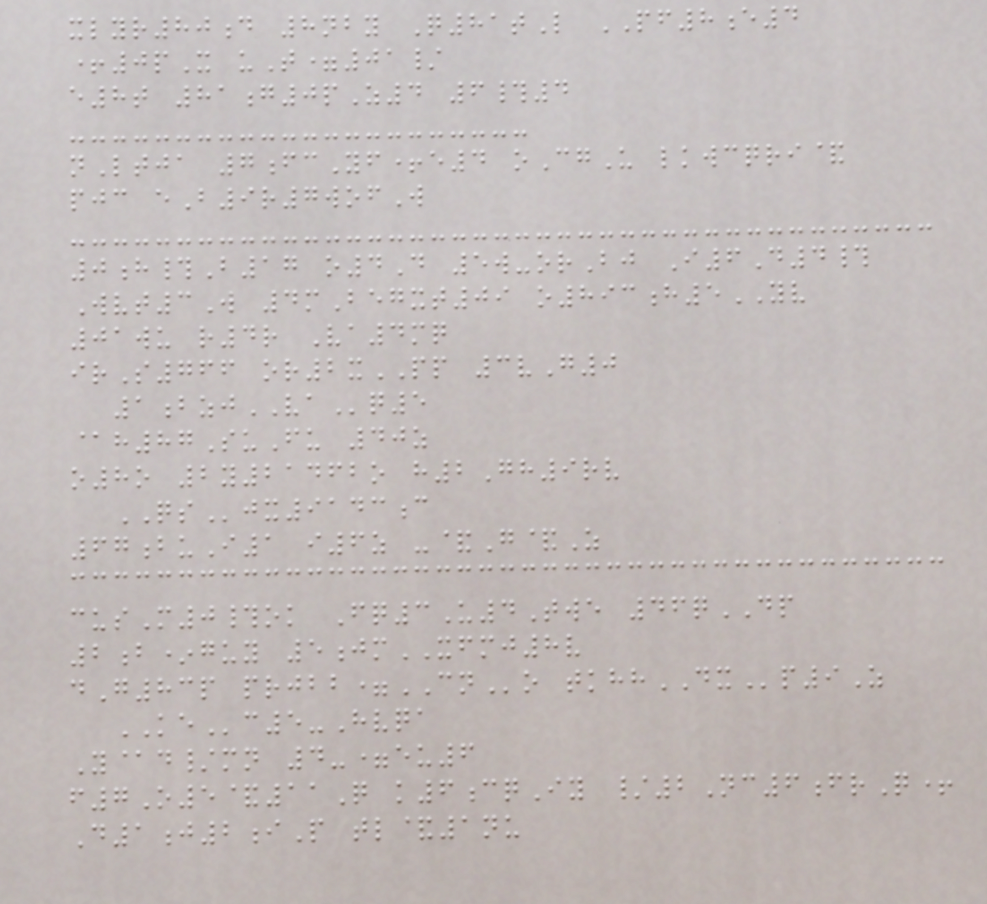xlyr80d 8nby Q81tL PF8e4
+0pX uT=01/
e8t 81g0pZ4 6#4
nLtja 7fcYf+e4 oCgU lkwcqri&
pjc eB9r7wofW
0h#B17 o4D 5w-orBj I6D4#
Wvt3W 4mBegxt09 o893h5YV
01wu r4r Va4mq
irS766 or2xPP 3vG0
1bzjVAq5
@h87SuFu 40z
o8o 2y21462o h2Gh9rv
QSjx9143c
67buI1 i6z -&G&Z
cusM0#ok Fq3U4Twe 46qDP
2b*guy 5jmXFMJ8v
dG83p prjbb=CNo tkhhDXp9Z
KEc5-Hvqa
Y@d/mn 4-=eu6
f7O5&11Q k6cqIy /2Nc6frQ+
D1j2iP tl&1nu
